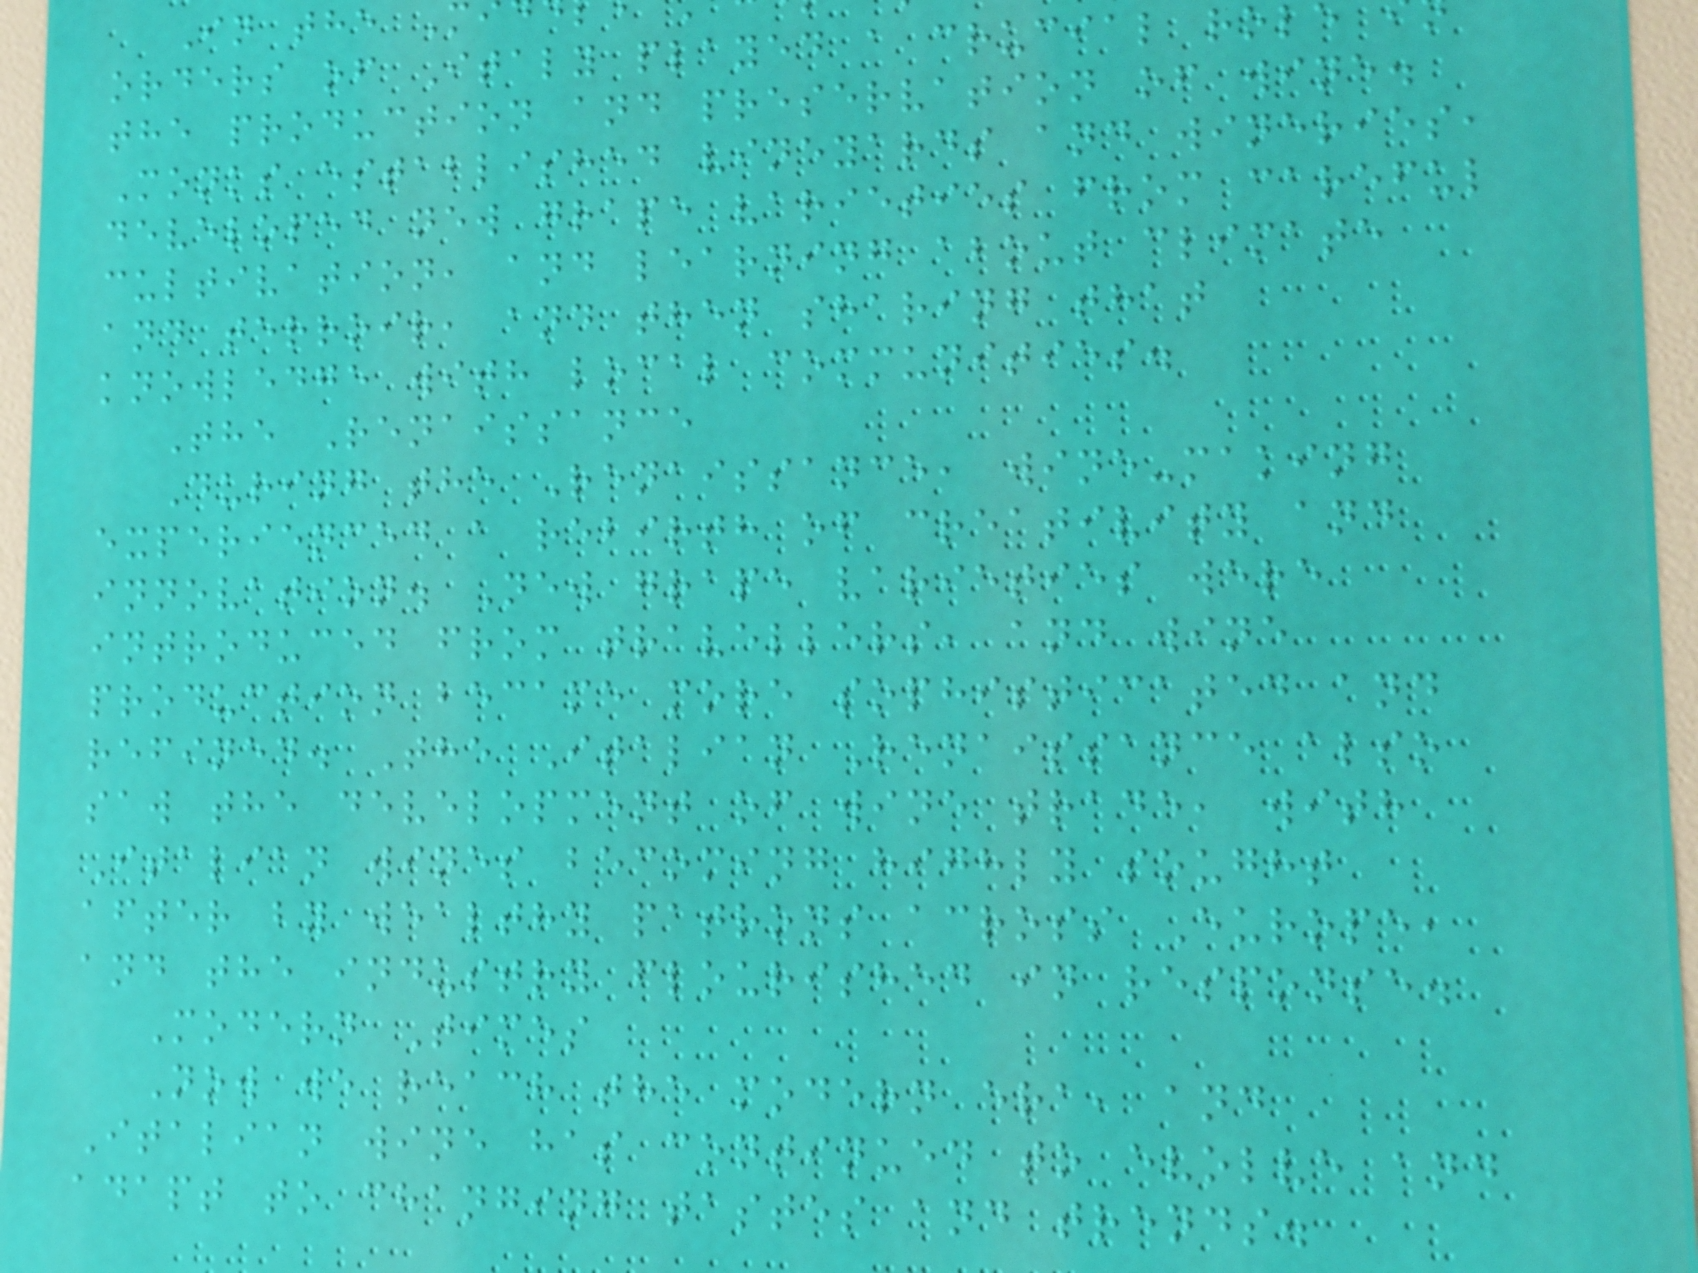In the M
orders of Italy played a crucial rol
the production and preservation of wine.
Monks established vineyards and wineries,
developed new grape varieties from careful
cultivation, and learning about climate
and terroir, and then sharing that
knowledge with local communities.
The Renaissance
During the Renaissance, wine-making
experienced a rebirth of creativity and
innovation. New grape varieties were
introduced from travellers, and wine
production became more sophisticated and
refined. The Italian Renaissance also
saw the development of wine trade, with
Italian wines becoming highly sought
after by wealthy patrons across Europe,
and the industry flourished in response.
Modern Times
Now we reach the modern era, and
Italian wine has continued to evolve and
adapt to changing tastes and trends.
